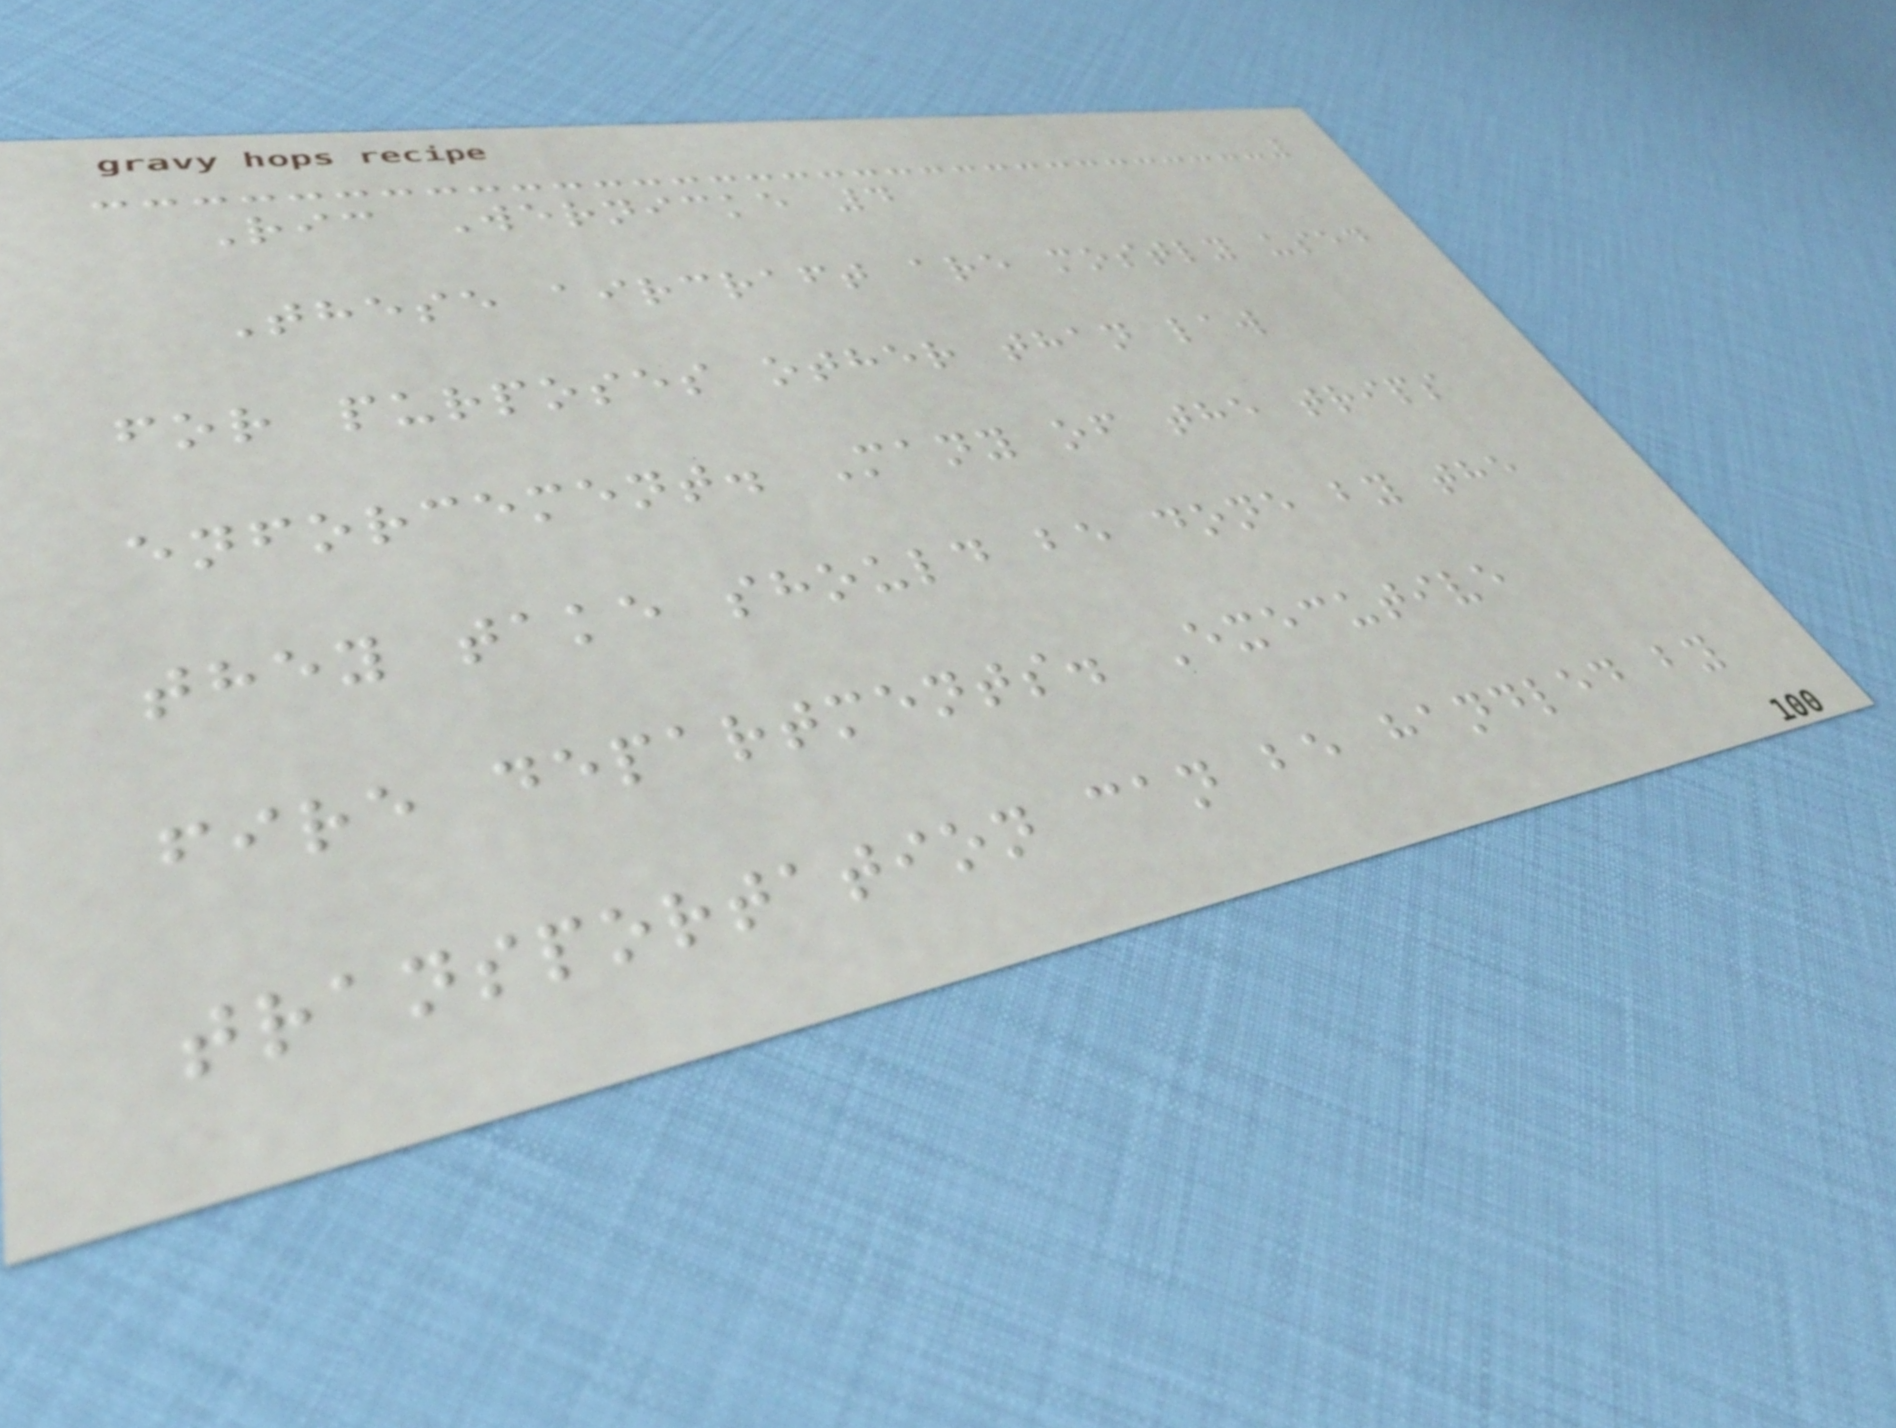Ric Wernicke 4
These aircraft are mostly used
for purposes other than law
enforcement. Many of the trips
they take should be done by the
fire departments. Executive
transportation can be handled by
